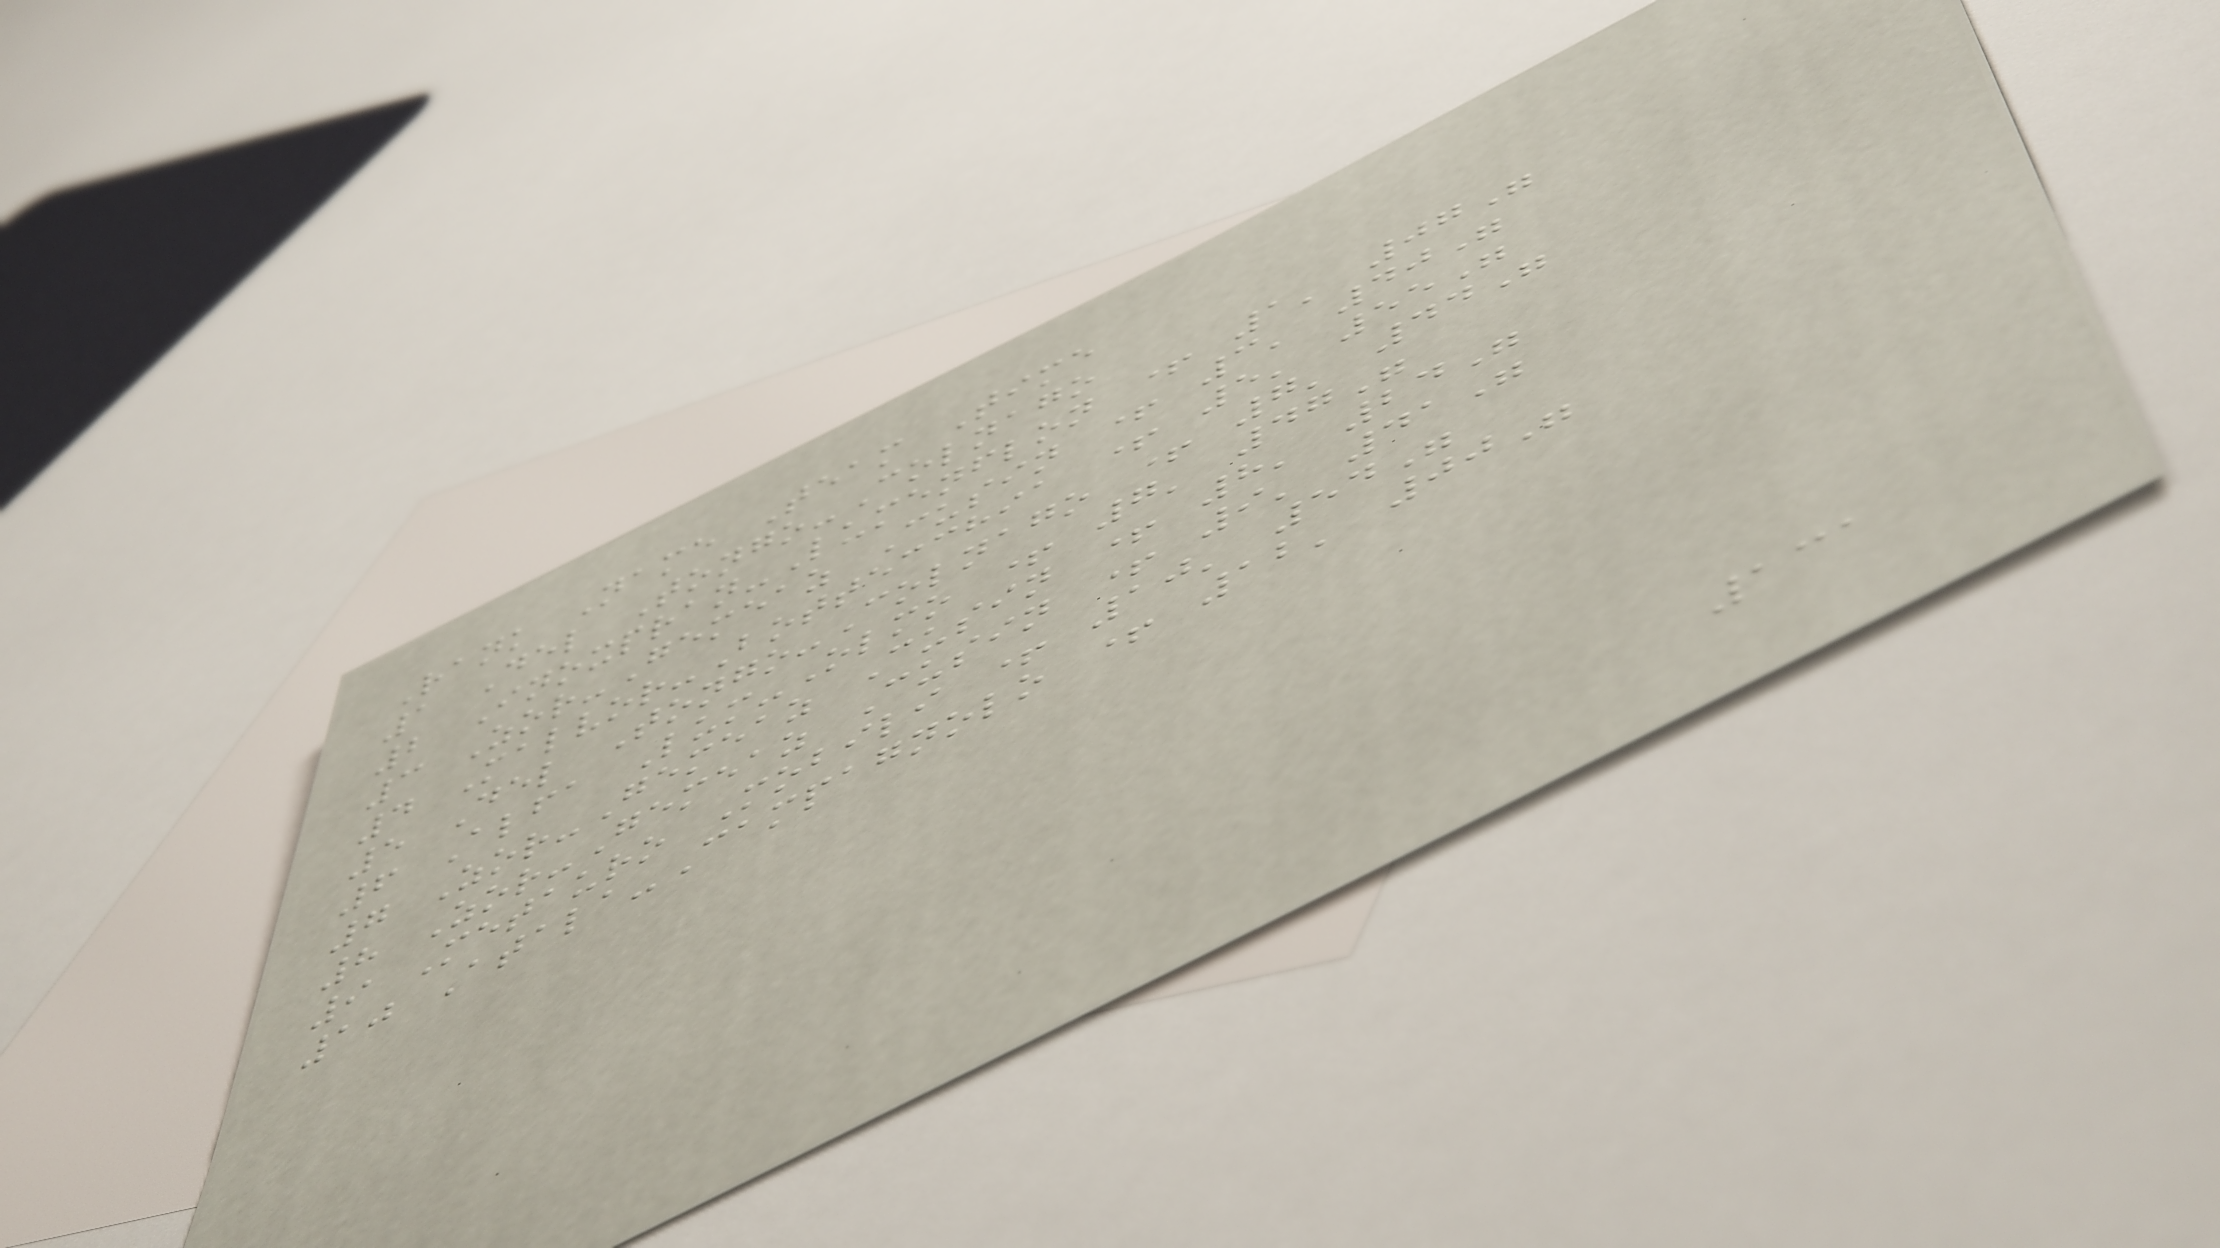Rank Name Team Time
1 Del Tongo-Colnago
2 Inoxpran-Lumenflon + 1' 07"
3 Zor-Gemeaz Cusin + 3' 40"
4 Malvor-Bottecchia + 5' 55"
5 Del Tongo-Colnago + 7' 44"
6 Alfa Lum-Olmo + 7' 47"
7 Zor-Gemeaz Cusin + 8' 24"
8 Zor-Gemeaz Cusin + 9' 41"
9 Metauro Mobili + 10' 54"
10 Atala-Campagnolo + 12' 00"
131
